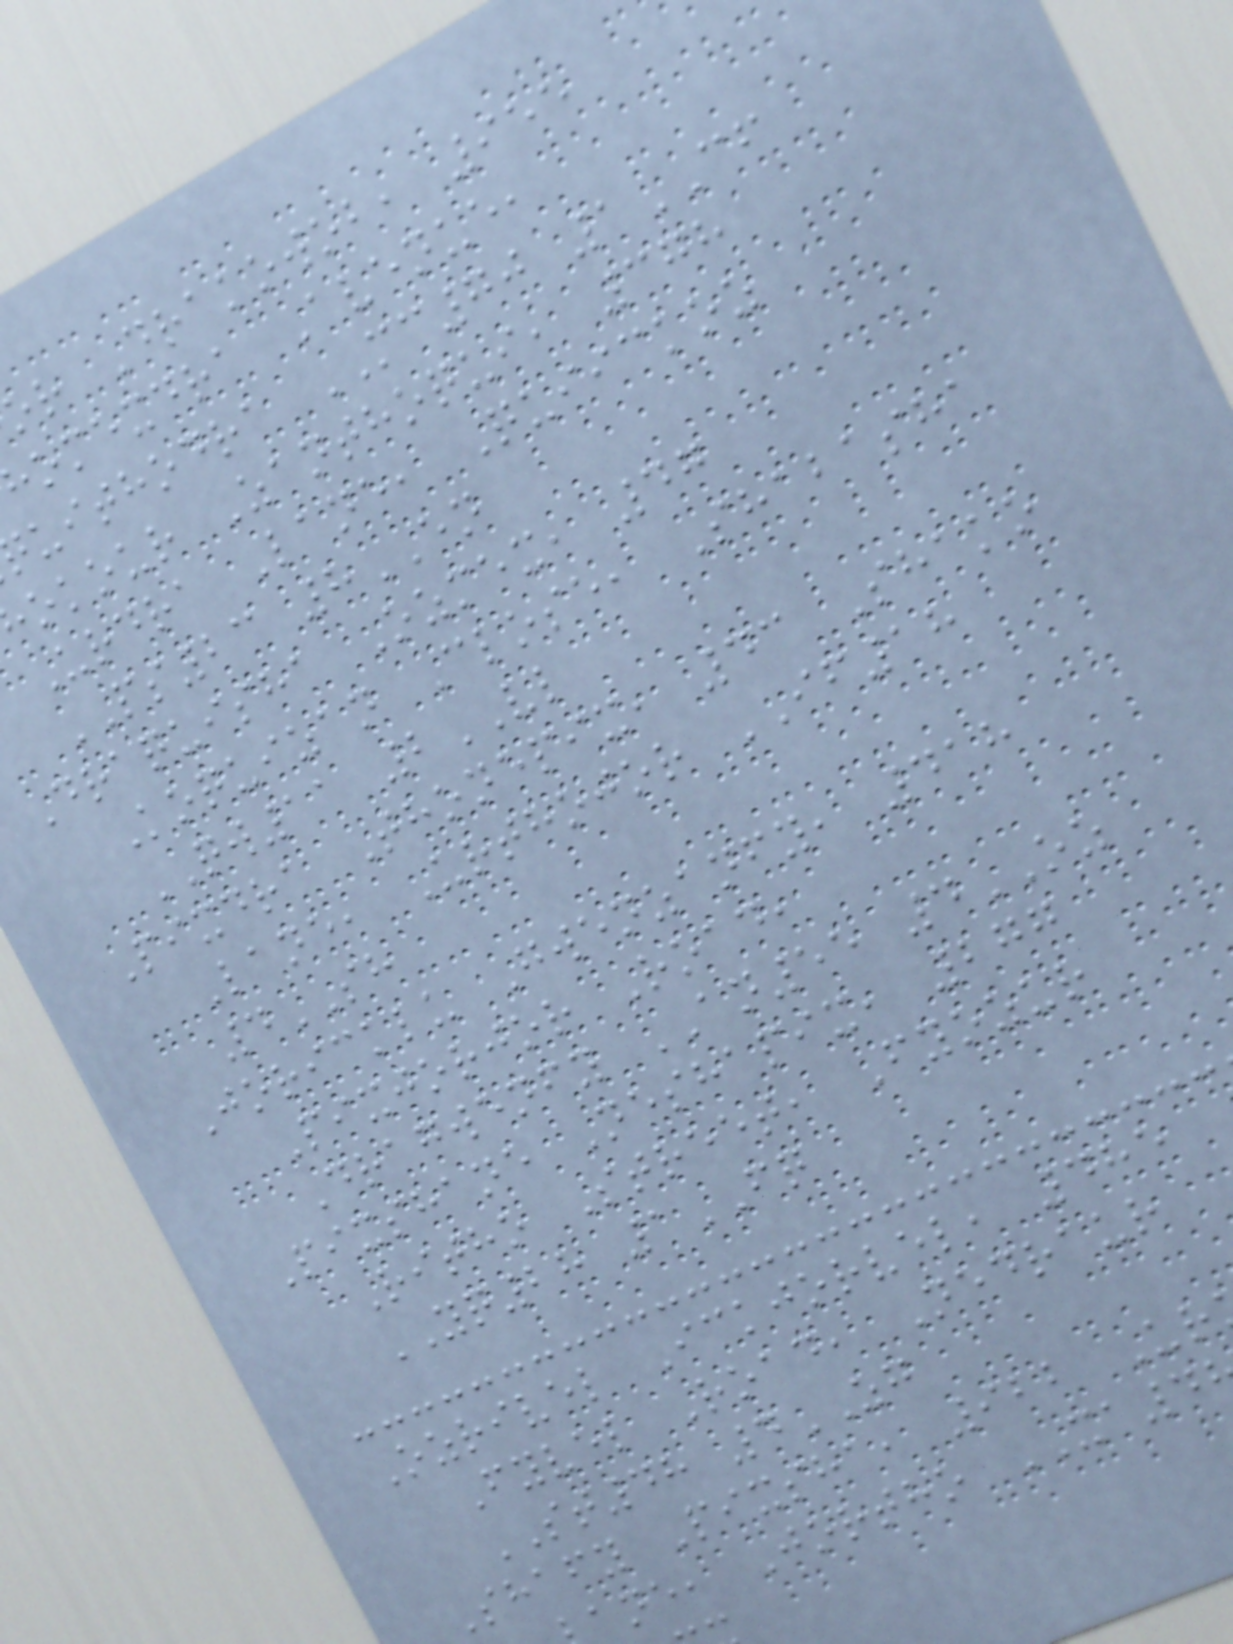or Drakowob, 955
omexdra Avenue,
uithodra MC70 1CF
okour Zanthoqui, 378
Urdra Lane, Quiickoz
PS23 8EN
Draquisha Ozmex, 47
Koquizan Close, Shabasha
QW11 2VL
Pixdra Thonepix, 43 Shako
Lane, Urthojor IF18
4SH
Joricklu Gwenzanfy, 418
Pixjorjor Road,
Dragwenfy AN55 4OZ
Pixshane Neshapix, 277
Ritho Street, Fyozur
YQ28 1FQ
Ozrivel Ickjorvel, 485
Fyvel Road, Nedraur
ST48 4ZG
Shafy Pixsha, 922 Ur
ane, Jortho XA4
